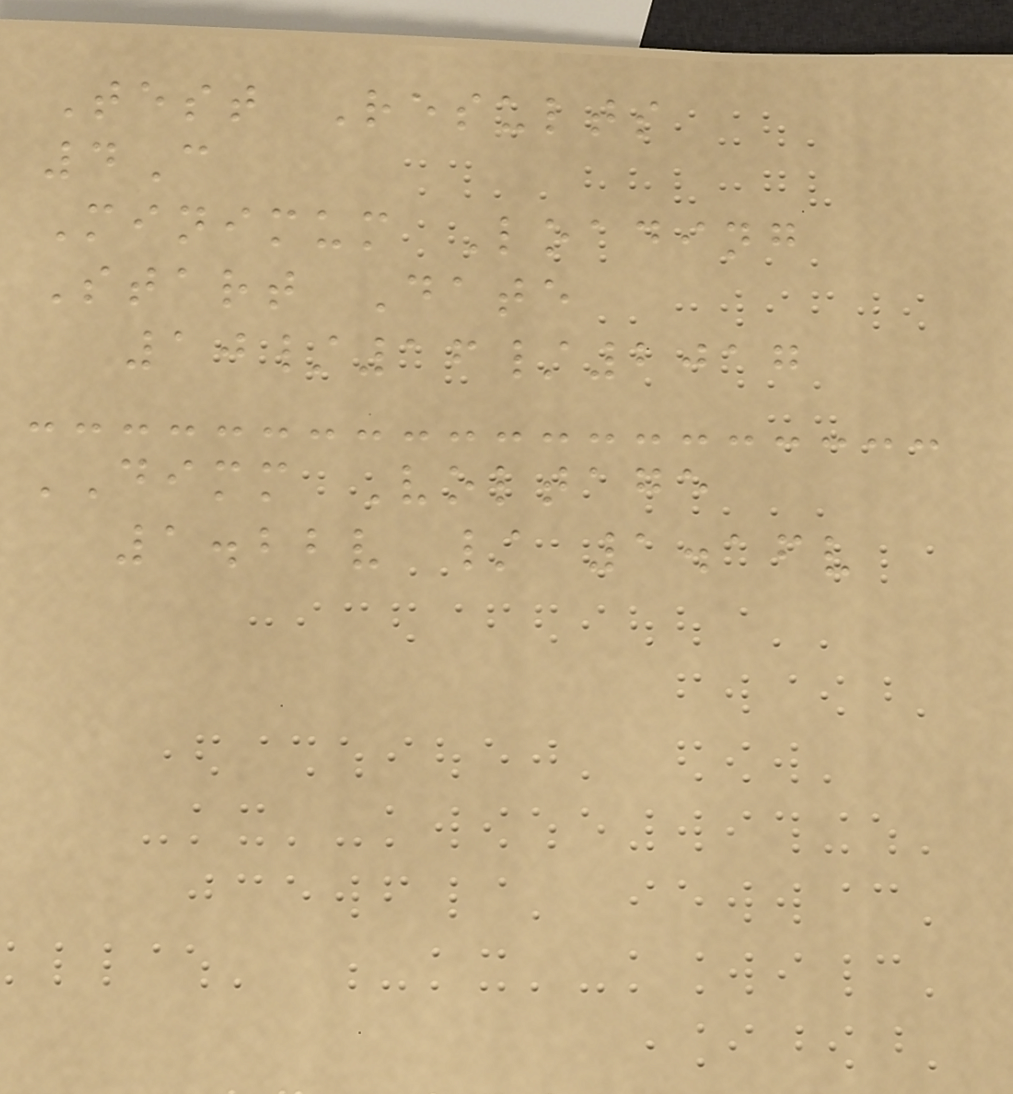Test Results
4C
Minimum Loading
Start Date
10/16/2017
DIMM Voltage
1.22v / 1.16v
